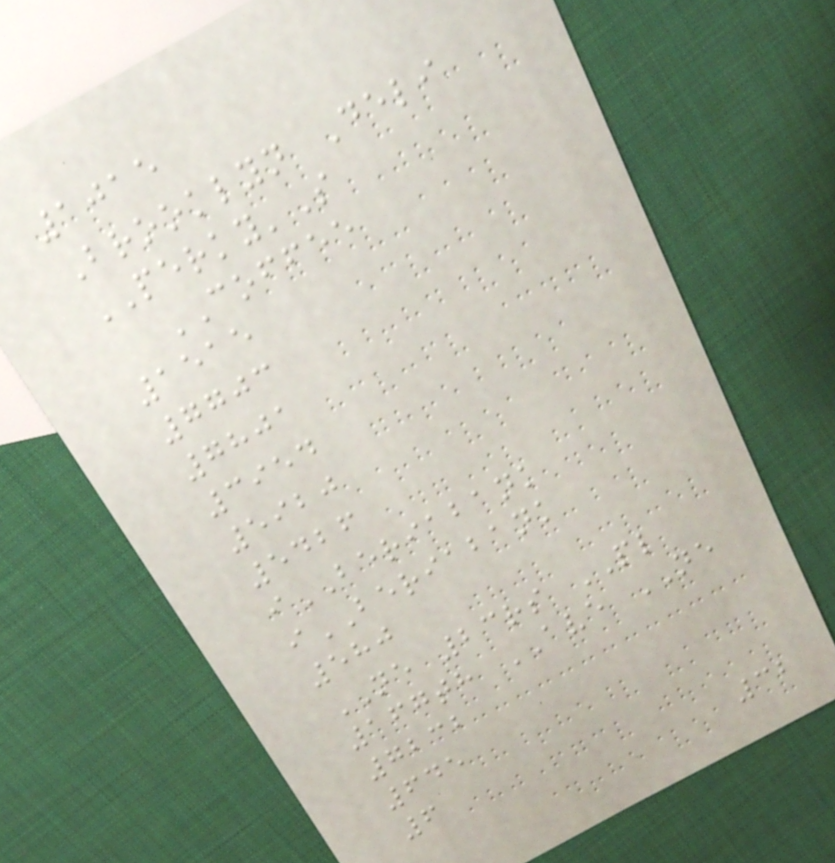1015
Brooklyn Deli
PERKY'S
COFFEE
1515
7703
7801
3954
5920
5426
iBERIABANK
iBERIABANK
580
NE 23rs PL
167th AVE NE
7232
645
6
32
